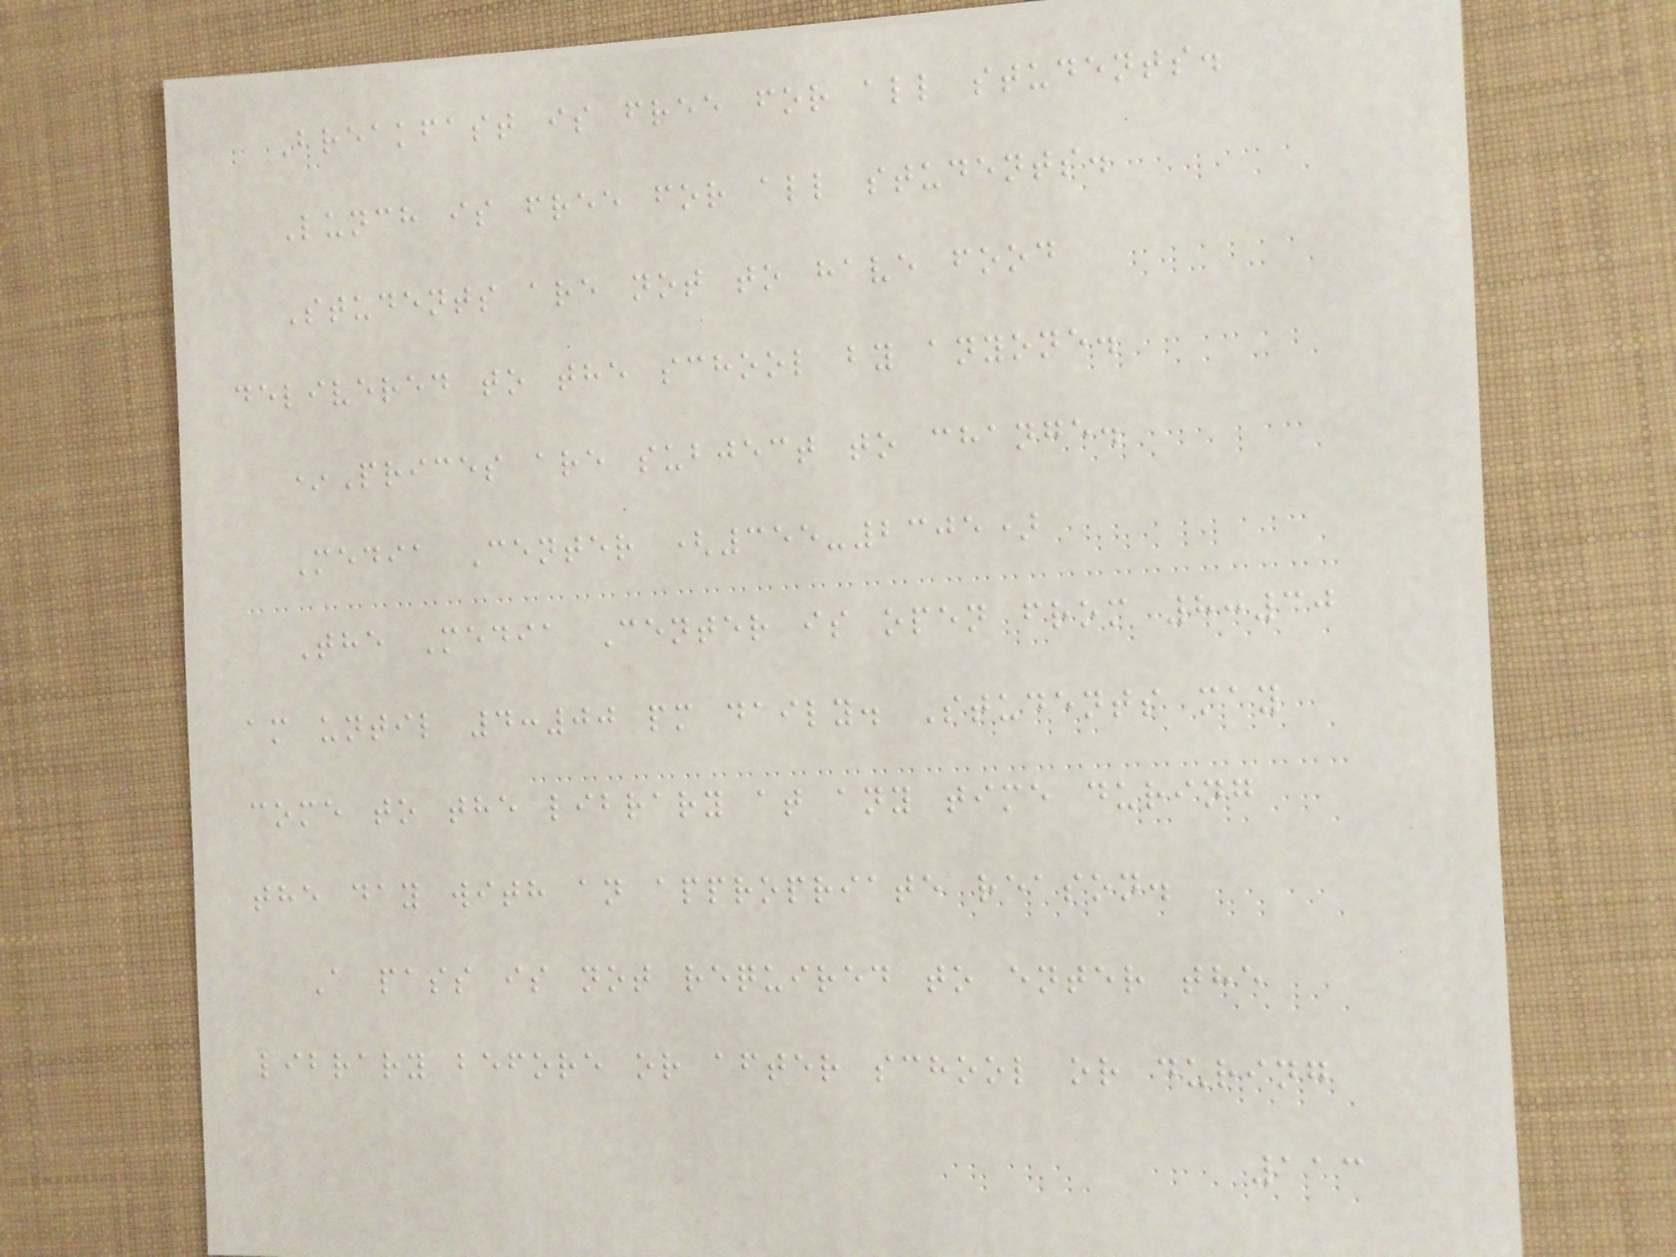Breakfast is free for all students.
Lunch is free for all students.
Students are not to have food
delivered to the school by anyone.
*Prices are subject to change.
Media Center (355-2305)
The Media Center is open from 8:30
am until 4:00 pm daily. Students may
come to the library at any time during
the day with an appropriate reason.
A pass is not required to enter the
library before or after school or during
113
